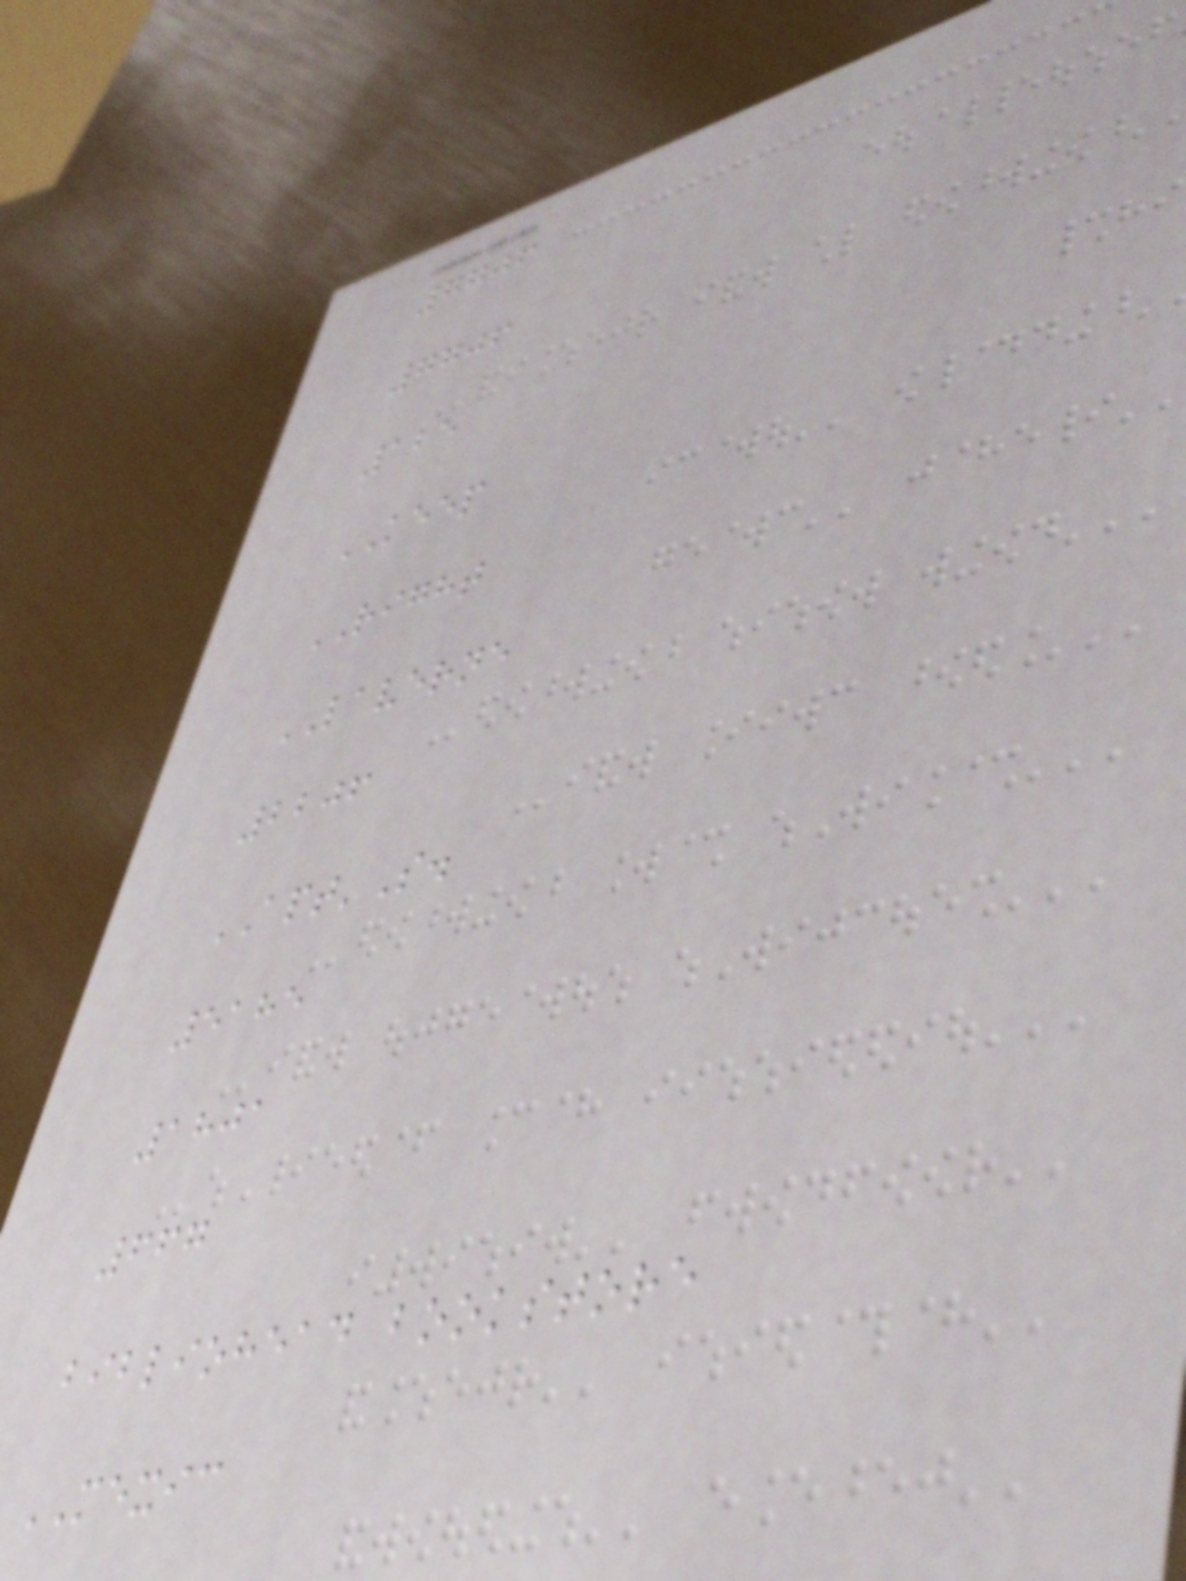7706
7706
125
KEEP
RIGHT
LAVERNE
2206
APT'S.
5185
1801
667
bibliohead bookstore
MEXIC
